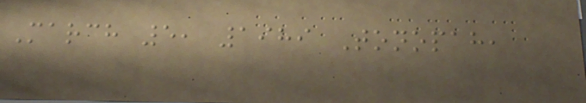March 5, 1989 Tonopah,
